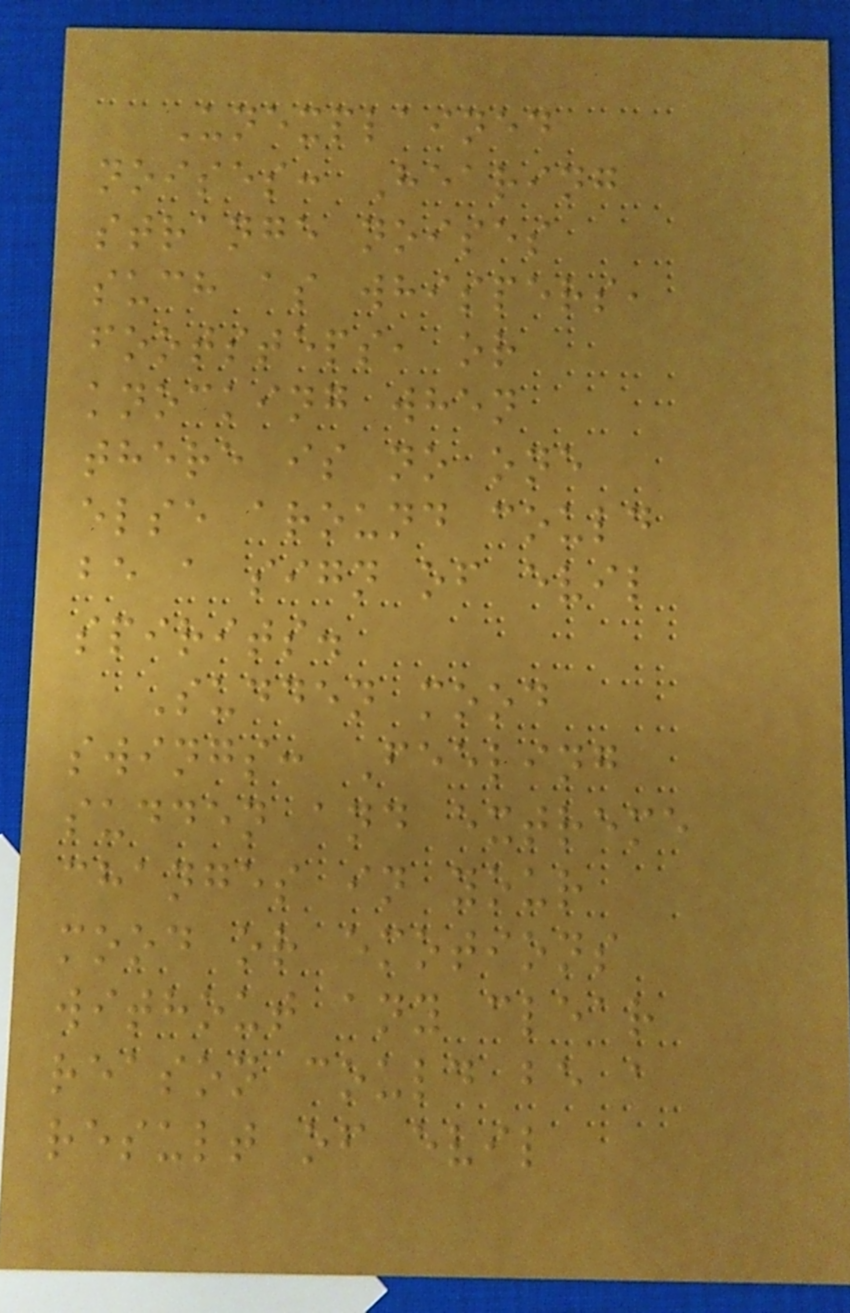Unexplained
noises: Hearing
strange noises
such as whispers,
footsteps, or
knocking when
there is no one
else around could
be a sign of evil
spirits.
Sudden mood
swings: Feeling
sudden and extreme
changes in your
mood or emotions
without any clear
reason could be a
result of evil
